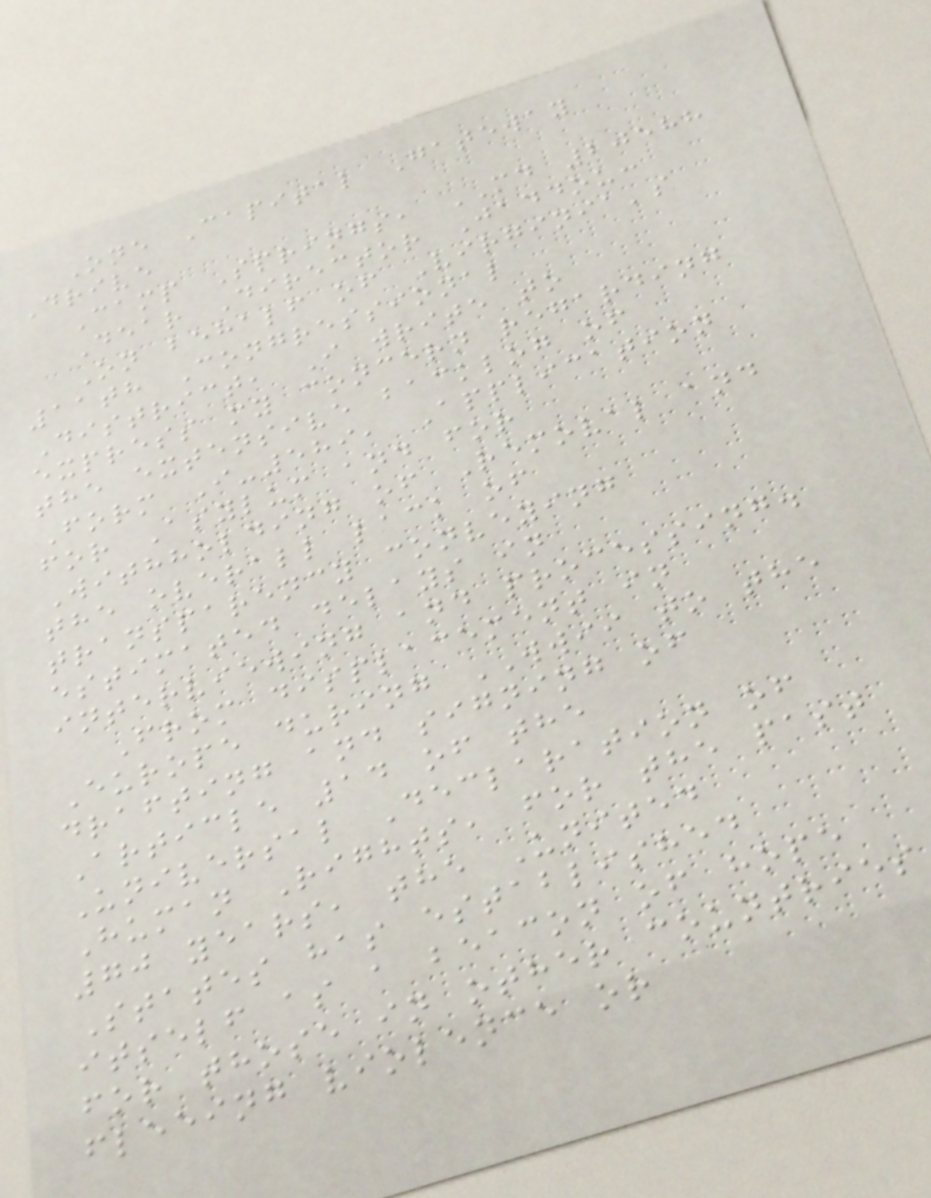One Capital Gateway
Drive
Camp Springs, MD 20588
Dear Director Jaddou:
On behalf of Virginia's
11th Congressional
District, I write to
express my concern regarding
the extensive backlog of
Form I-589, Application
for Asylum and for
Withholding of Removal and
the overall lack of
transparency conveying
estimated delays in
interviewing and processing.
From displacement in
Europe during WWII to the
drafting and signing of
Article 14 of the
Universal Declaration of
Human Rights, for the past
70 years, the United
States has established
itself as a beacon of hope
for those in other countries
fleeing violence or
